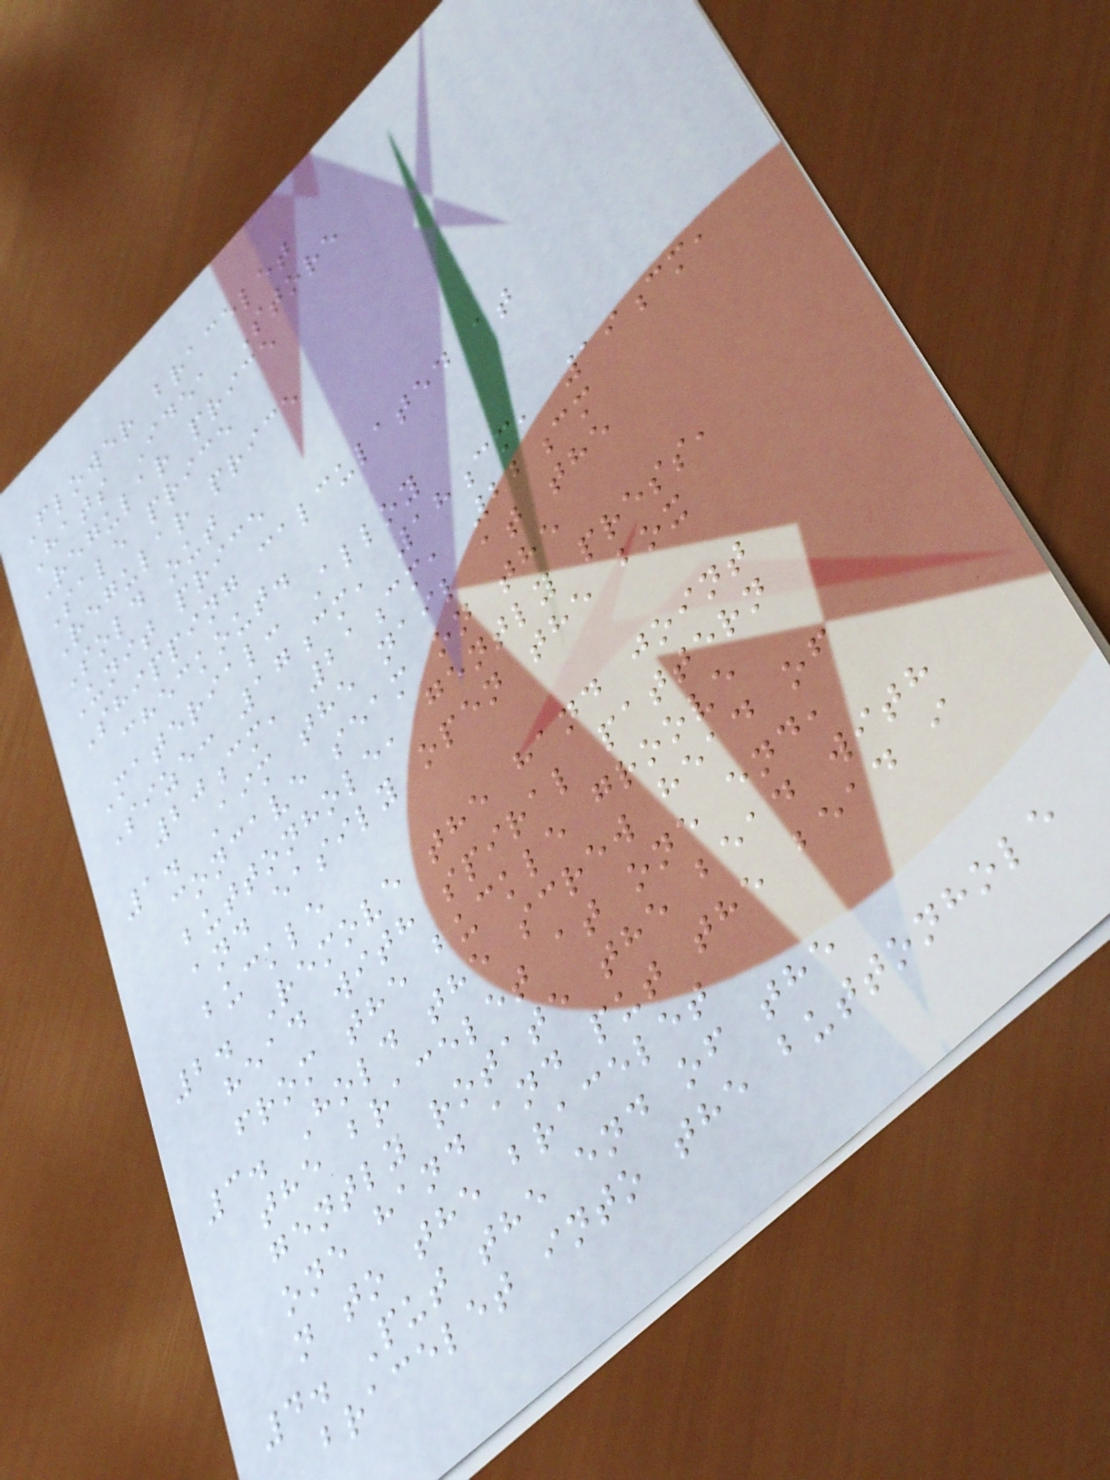Flower bracelet
Hats Idea Store
Regular price
Sale price
Regular price
Sold out
Unit price
Shipping calculated at
checkout.
Material: Alloy
Size: 17cm, 18cm, 19cm,
20cm, 21cm, 22cm
1. Aim the nail at the
concave seam on the
buttonhole, gently press,
and easily open the box
buckle
2. Remove the hand joint
head with spiral pattern
from the buckle groove
3. Hold the screw head of
the bracelet at one end,
gently rotate the bead with
one hand and put the bead i
n to the bracelet
4. Put the end of the
bracelet into the buttonhole
